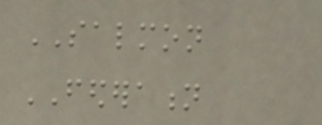SALMON
FEDERATION
